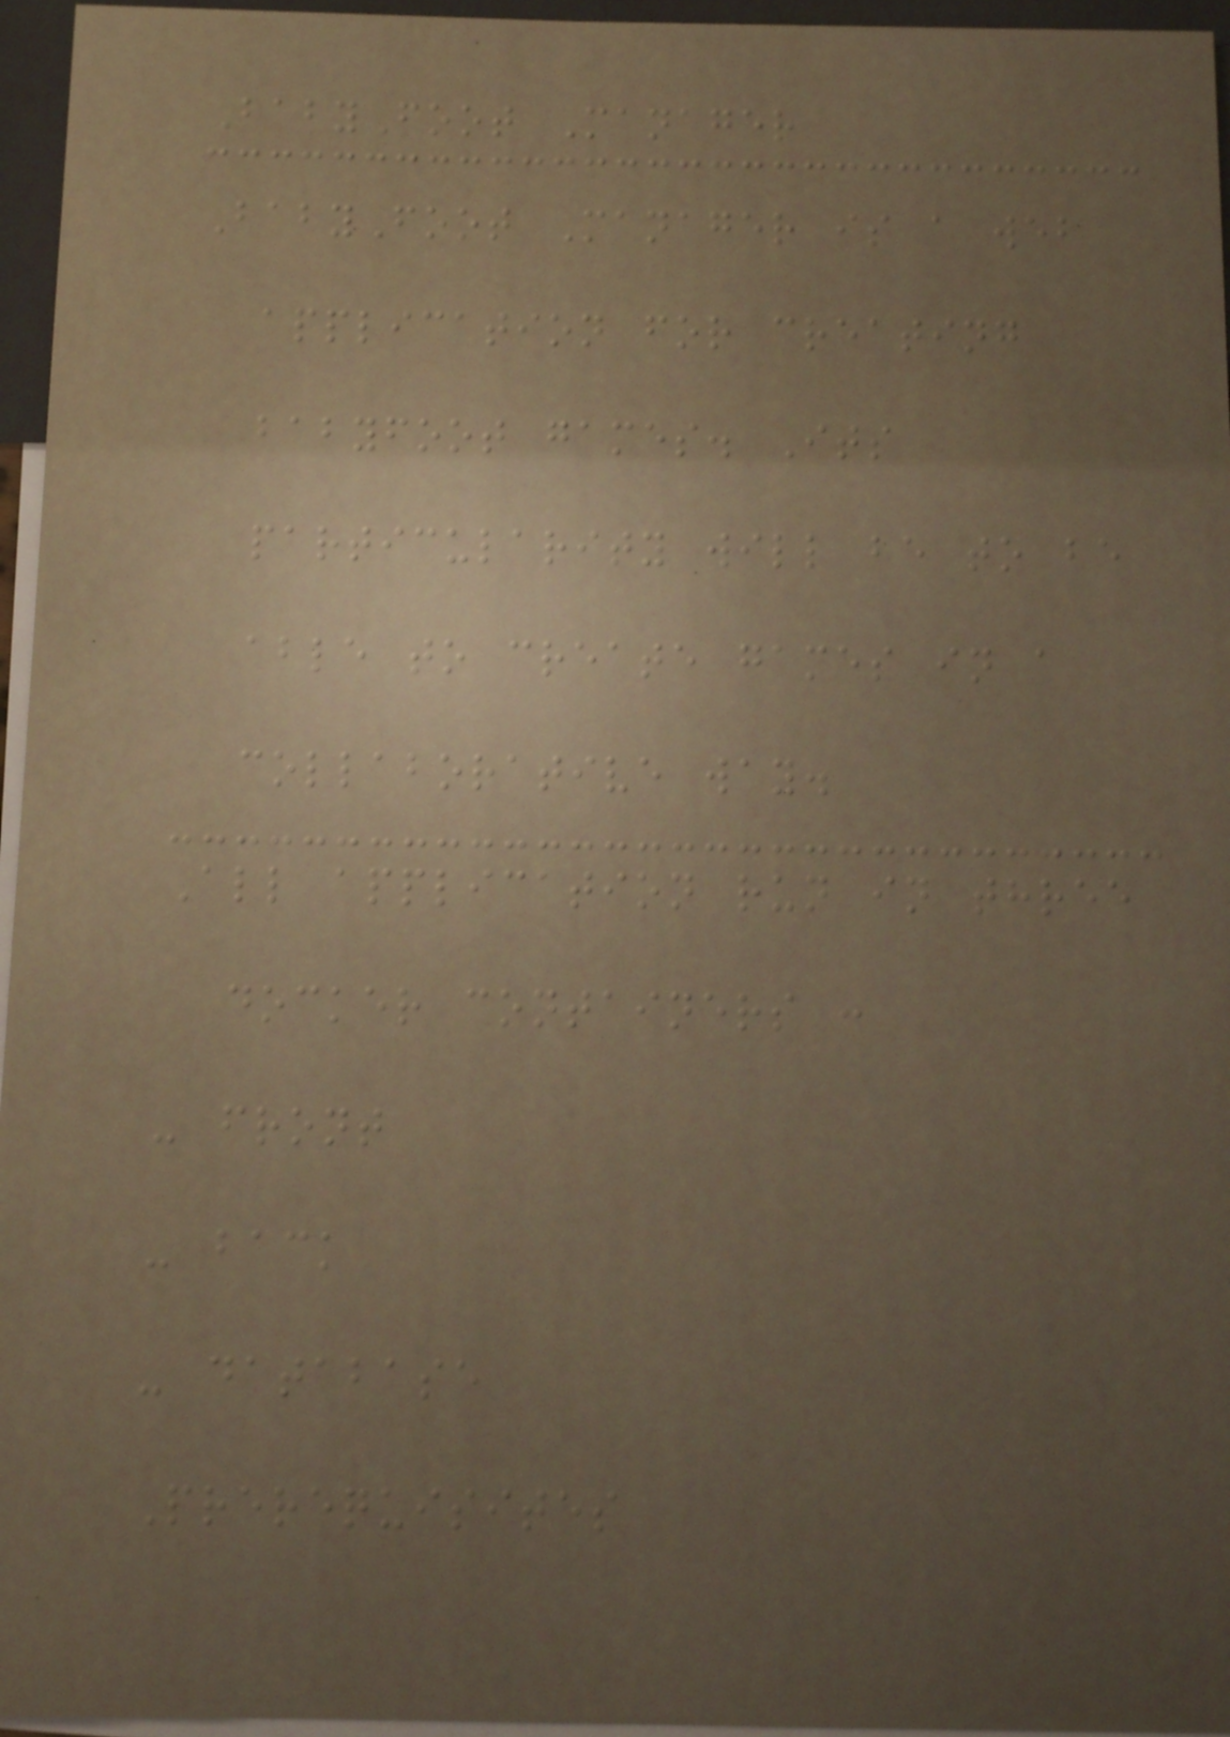BabyFoot Manager
BabyFoot Manager is a web
application for creating
babyfoot games. Its
particularity will be to be
able to create games in a
collaborative way.
All application run in three
docker containers :
- front
- back
- database
Prerequisites
